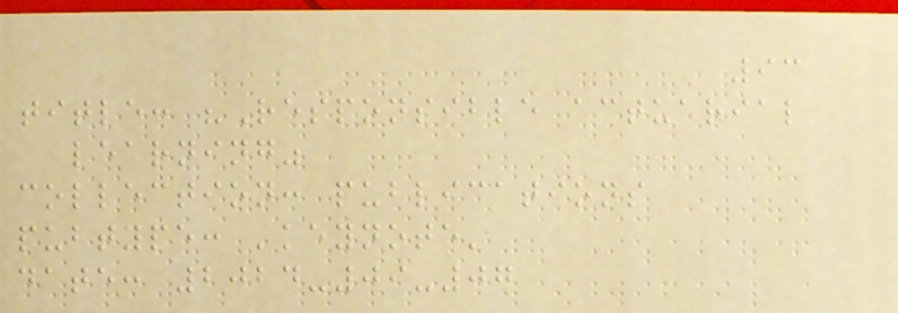93
title: "Responsible actuarial
learning"
collection: publications
pubtype: 'keynote'
date: 2024-09-07
